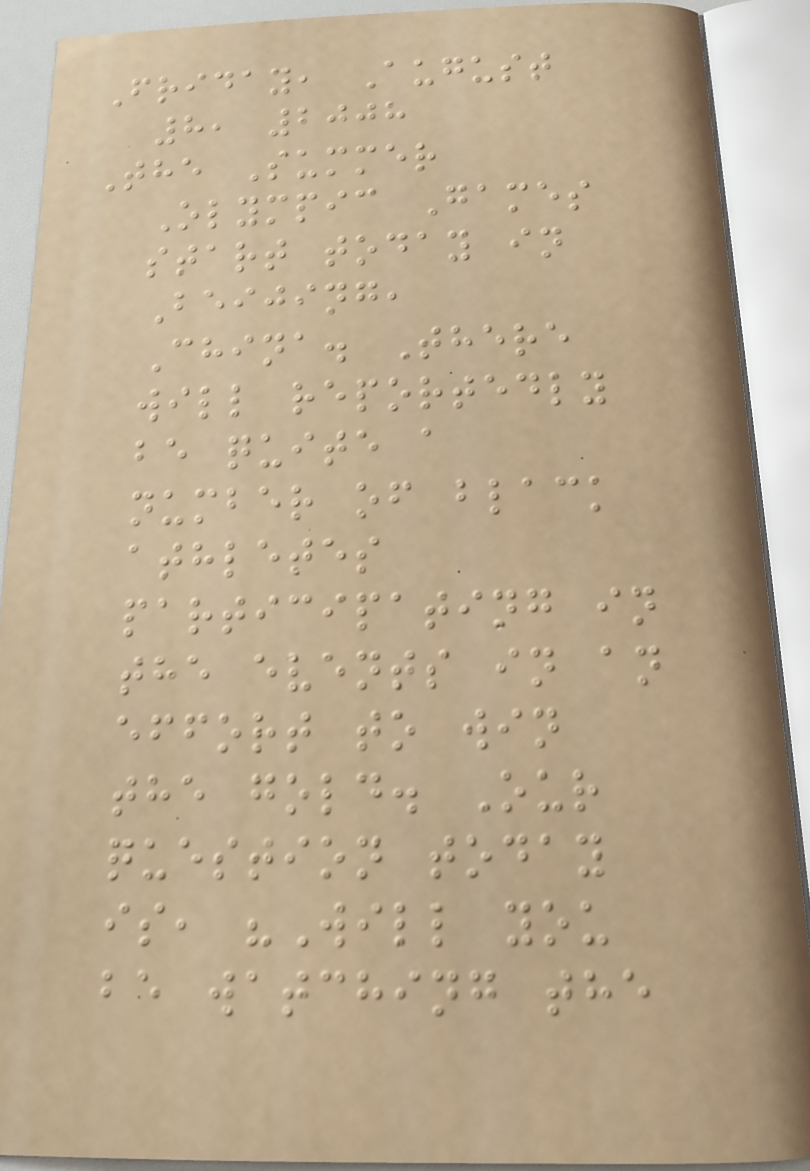Friday, August
8, 2008
The Summer
Olympic Games
start today in
Beijing,
China. There
will reportedly
be quite a
number of black
athletes
participating in
the events in an
effort to win
the gold. Our
question today
is, "Will you
be watching the
